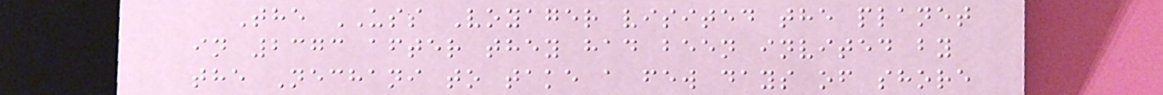The USS Voyager visited the planet
in 2373 after they had been invited by
the Nechani to take a few days of shore
